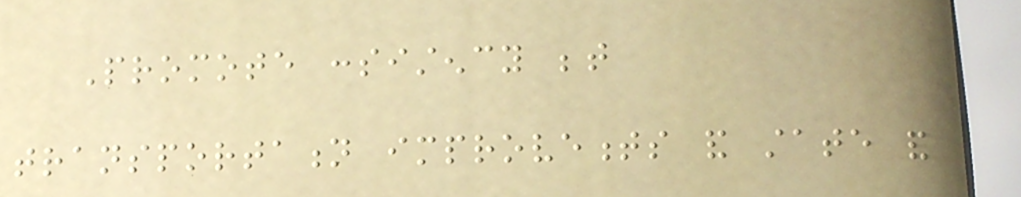Promote consistency between
transportation improvements and state and
